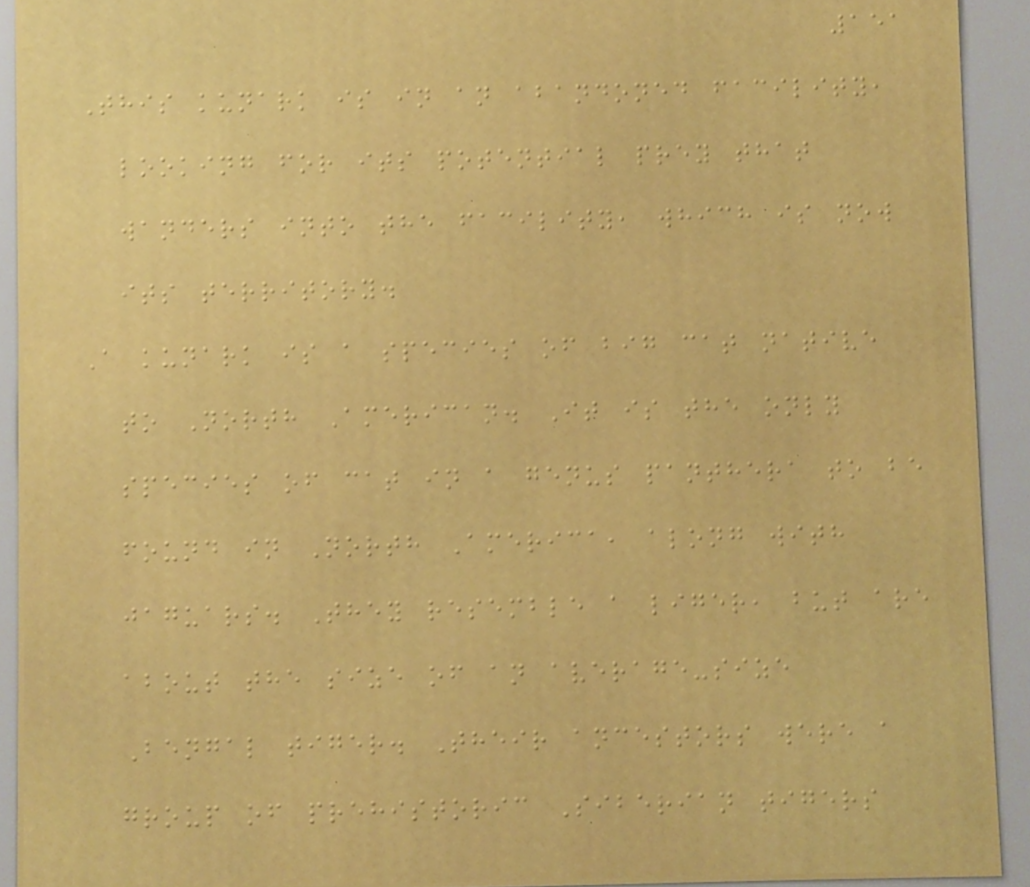151
This kunark is in an abandoned facility,
looking for its potential prey that
wanders into the facility, which is now
its territory.
A kunark is a species of big cat native
to North American. It is the only
species of cat in a genus panthera to be
found in North America, along with
jaguars. They resemble a liger, but are
about the size of an average-size
Bengal tiger. Their ancestors were a
group of prehistoric Siberian tigers
